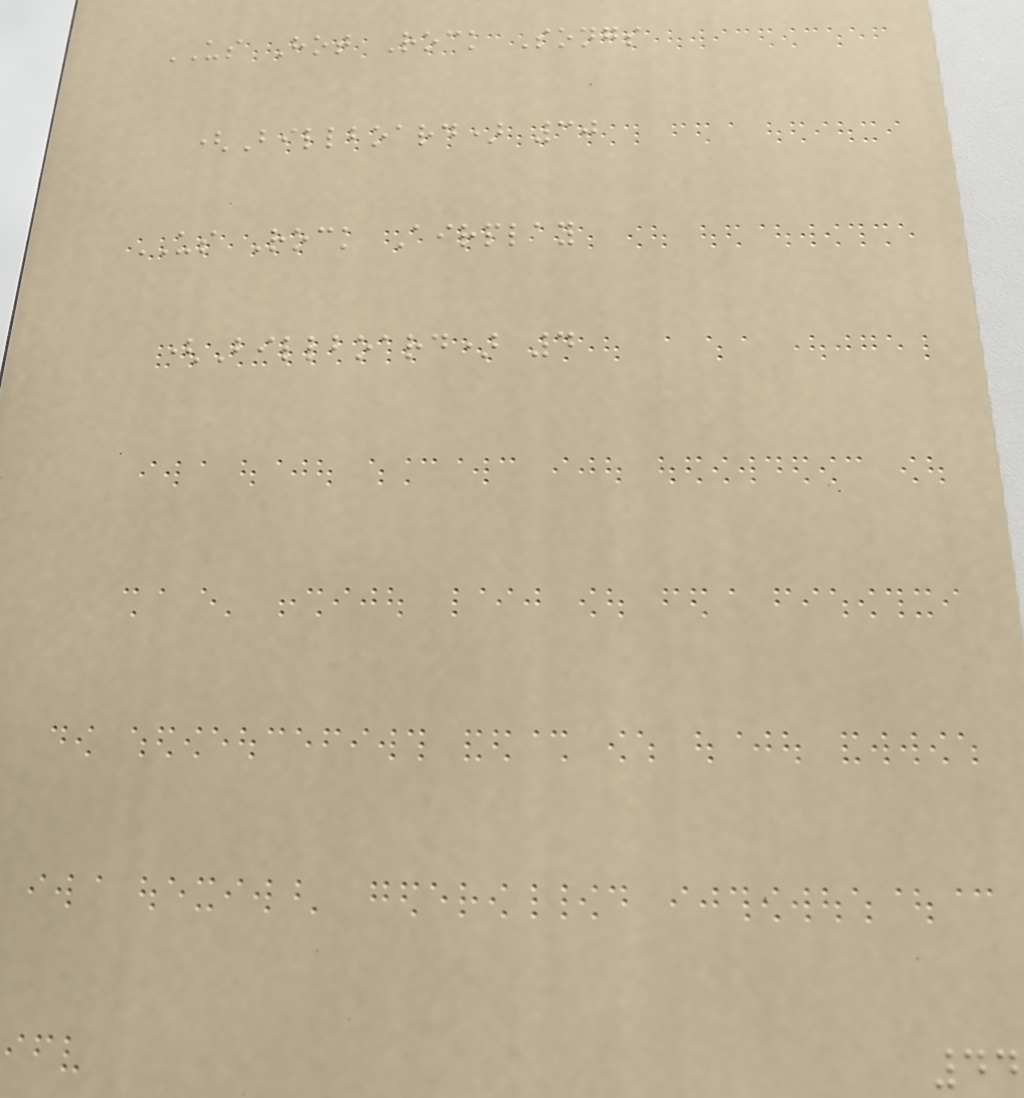US Hot Rock Songs
(Billboard) 30
US Rock Airplay
(Billboard) 4
44
